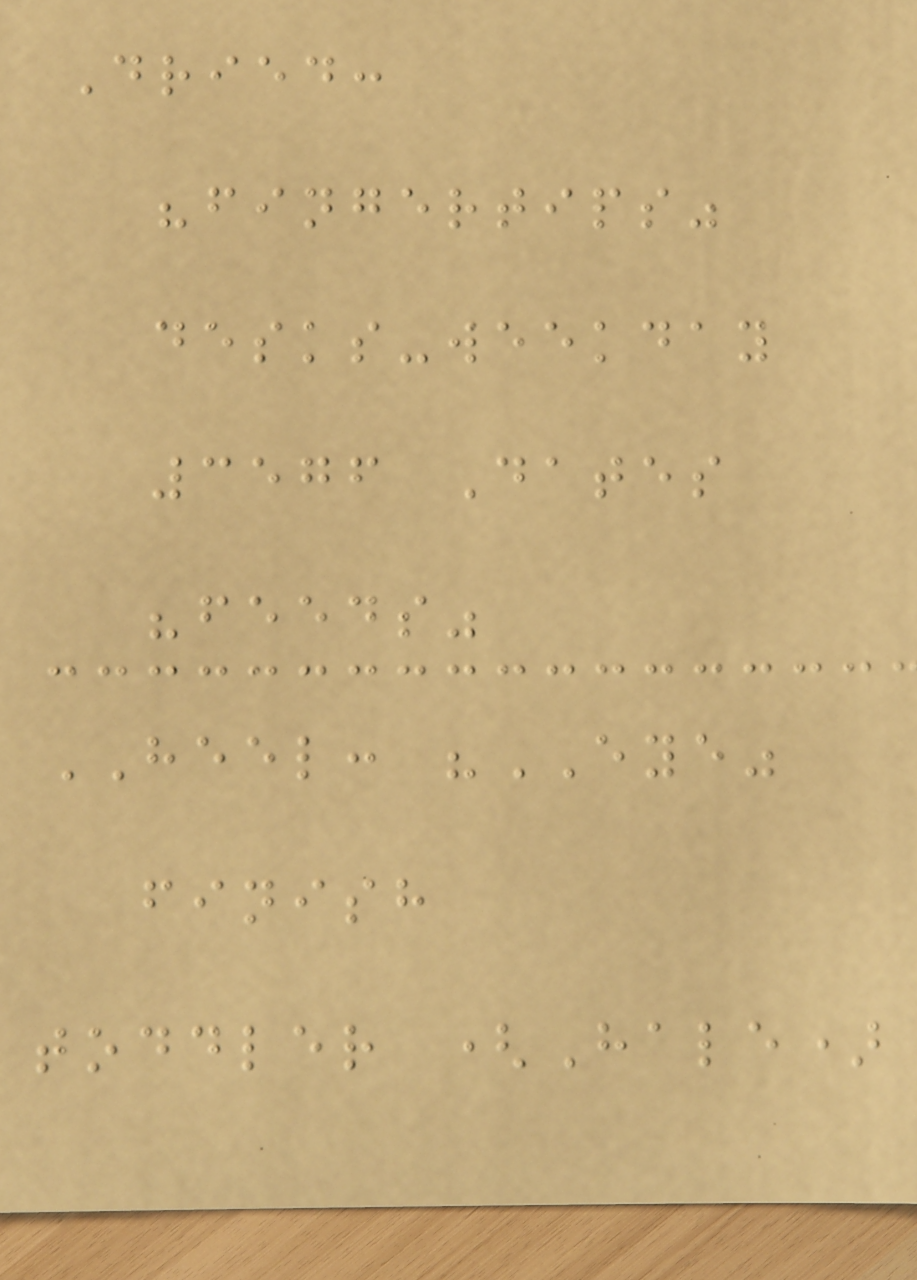Dried:
"fingertips"
desks-weekday
3576 Dates
"feeds"
HEEL: "EYE"
finish
toddler (Hale)
